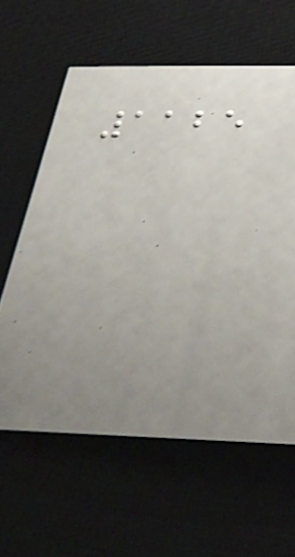1125
